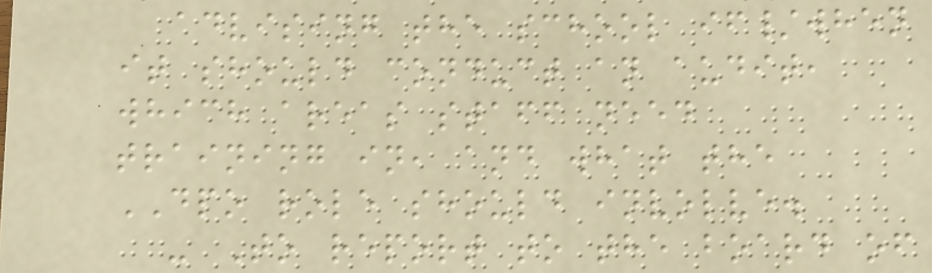advising the school if/when
it should conduct an audit,
which areas staff need
training in, and what the
DPO role should involve.
- To report to the board of
